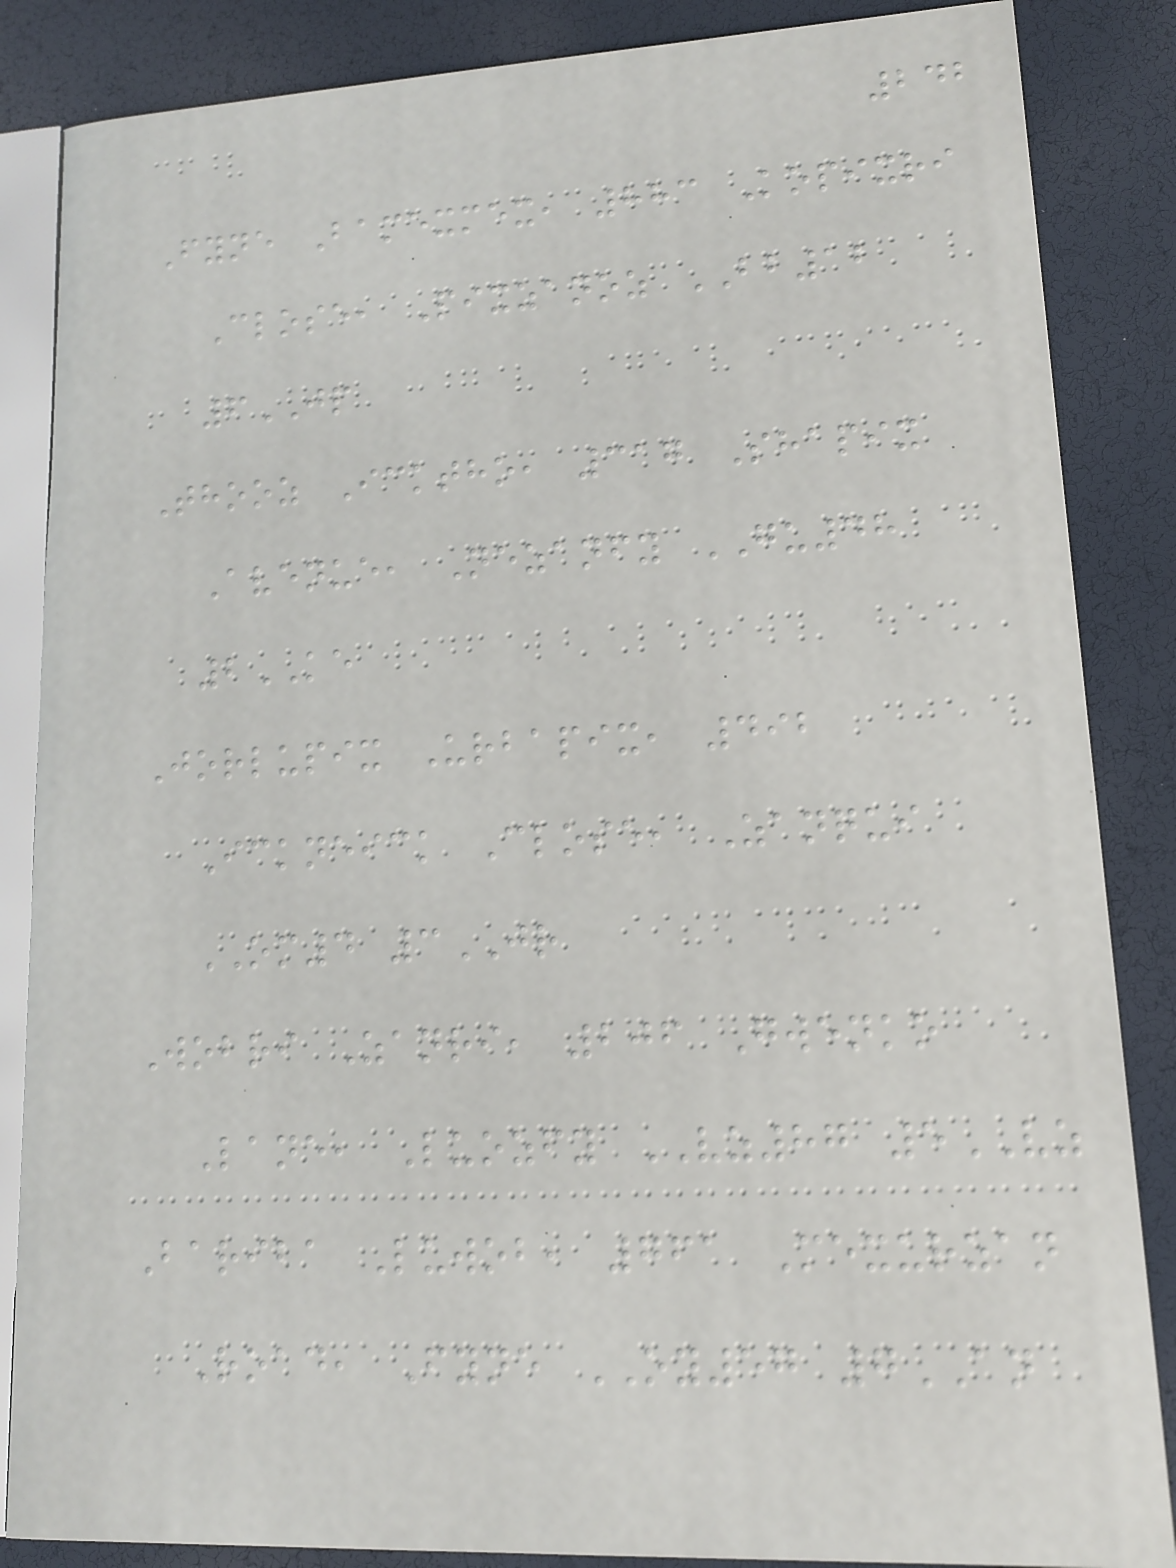242
Fyne Bamexmex, 883 Kopixri
Close, Pixzanoz BB12
6JP
Thooz Icktho, 317 Shapix
Avenue, Nezanfy GU48
2KE
Jorlupix Urbapix, 492
Ickneick Close, Zanqui
OM4 3JR
Wobri Zanri, 206 Gwenko
Lane, Luozfy VZ87 5VZ
Bariba Luwob, 761 Mexurzan
Road, Fyne OY57 7AN
